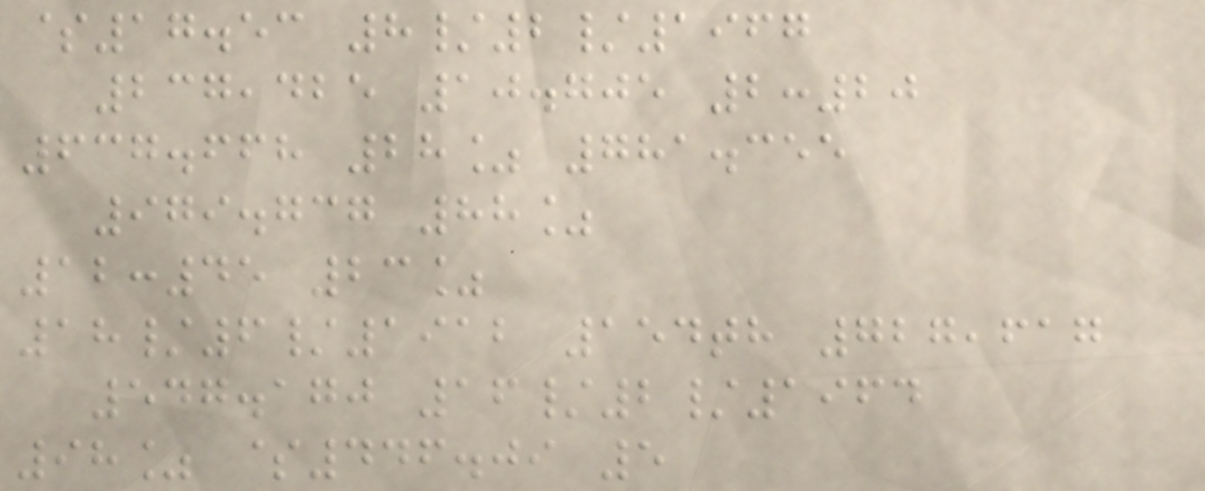$17.53 8/2/1967
237,425 10.705 2:20
637.668 28% 781.355
979.737 88%
12:45 23%
18/6/1912 154th 727,617
547.170 16/2/1964
98% $446.09 5
